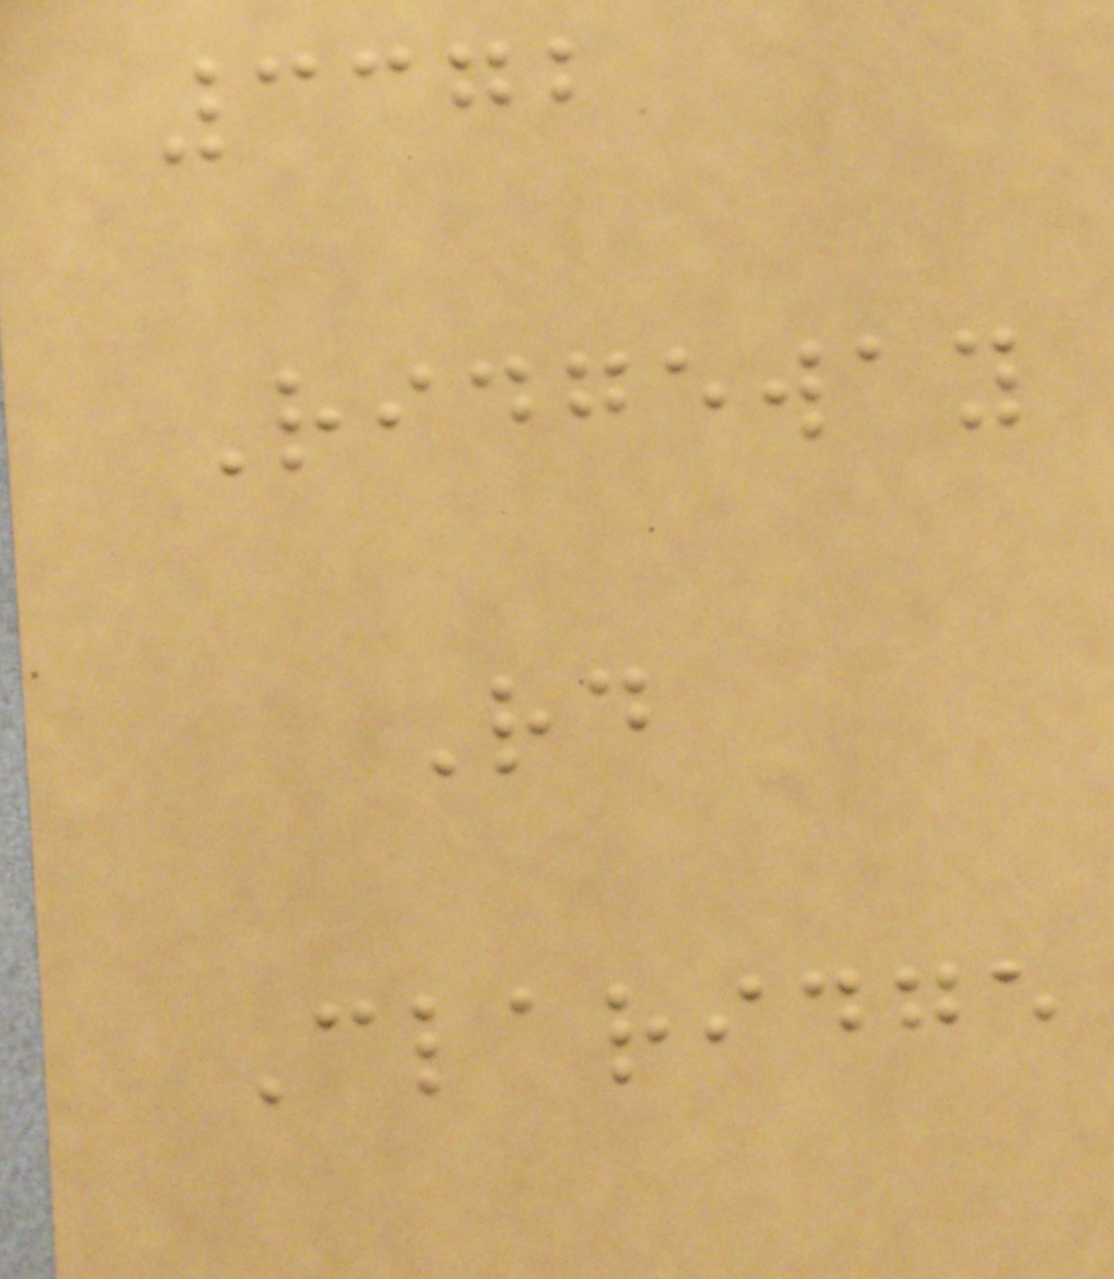3372
Ridgeway
Rd
Claridge
